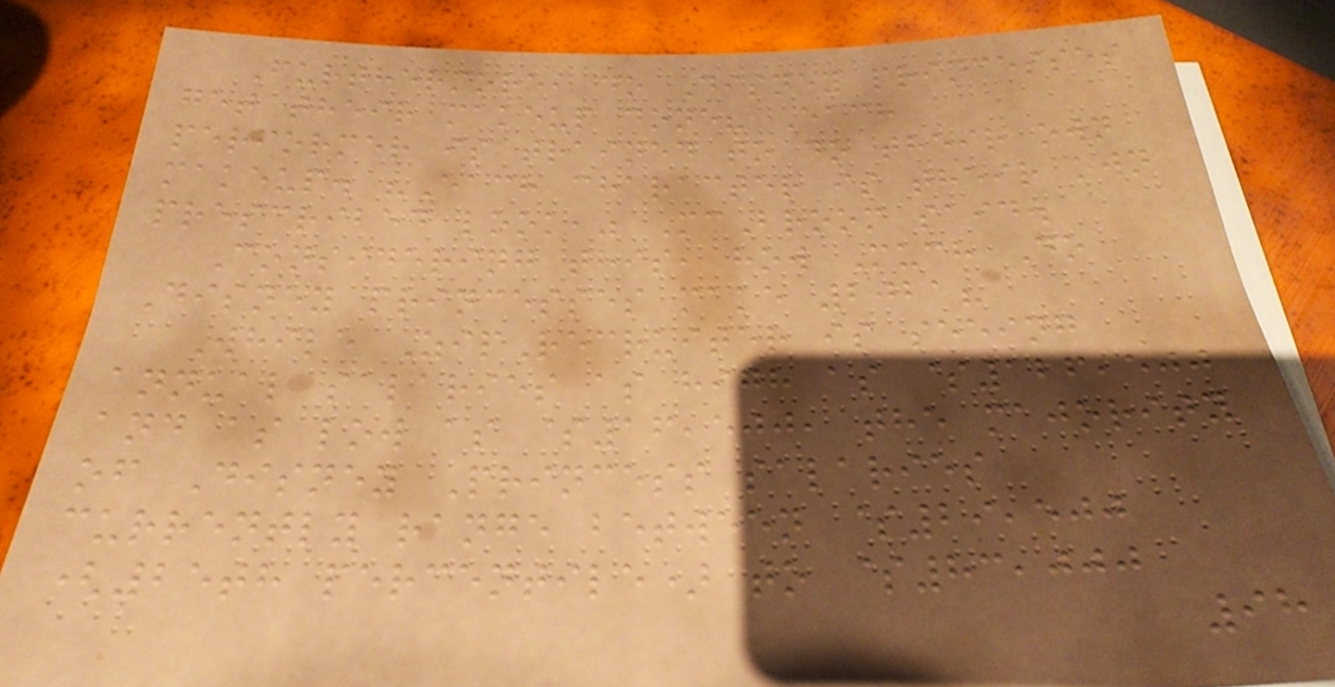Furthermore, do Disney princesses
get their makeup done? Each
performer is trained to do their own
makeup. "Each character is their own
prescribed look," McBroom said.
Considering this, how Much Do
Disney princesses make 2021?
While ZipRecruiter is seeing
annual salaries as high as $126,500
and as low as $16,500, the majority
of Disney Princess salaries
currently range between $29,500
(25th percentile) to $83,000
98
